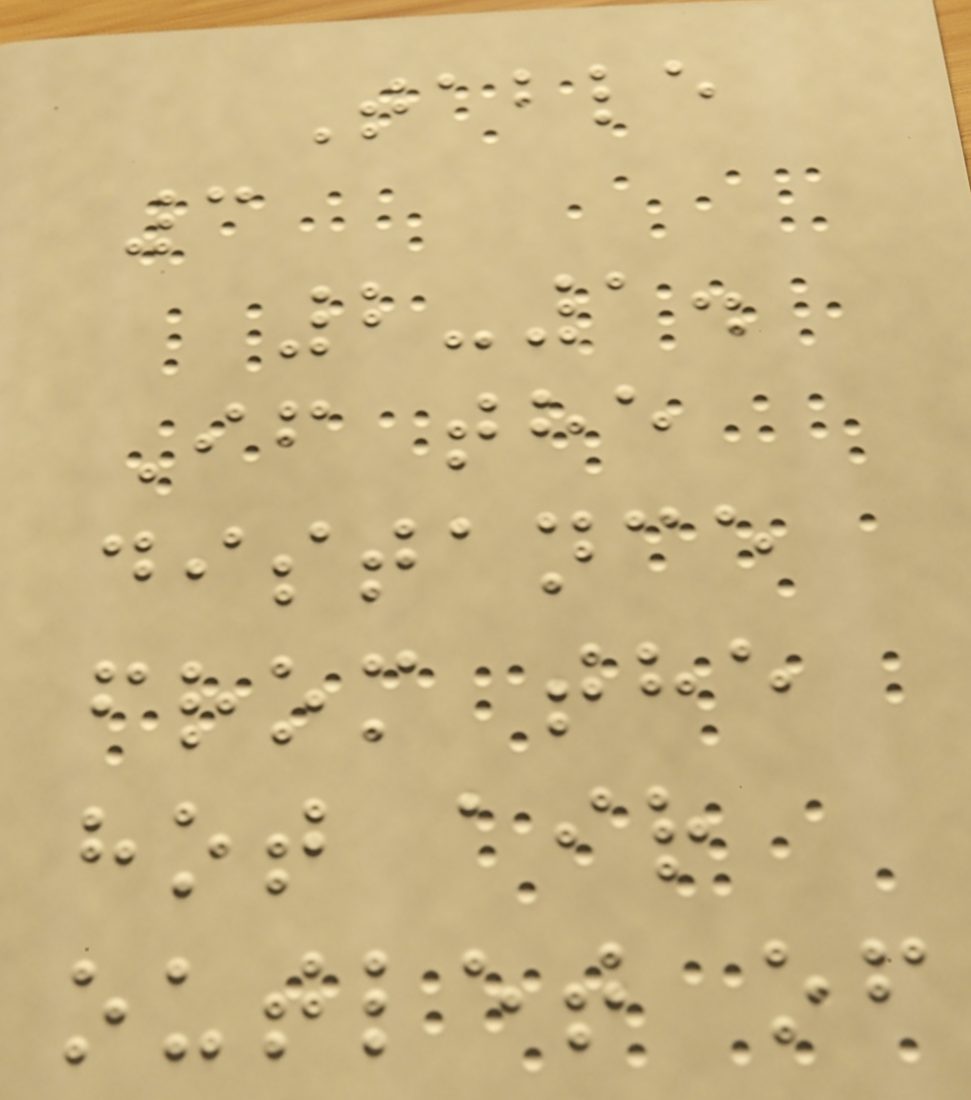Table
3
2-1.
If the
distance
from the
hot air
outlet of
